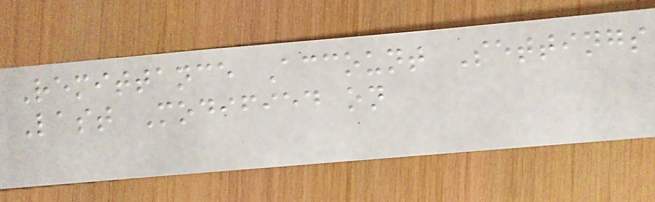Remittance Account Settings
Last Modified on
